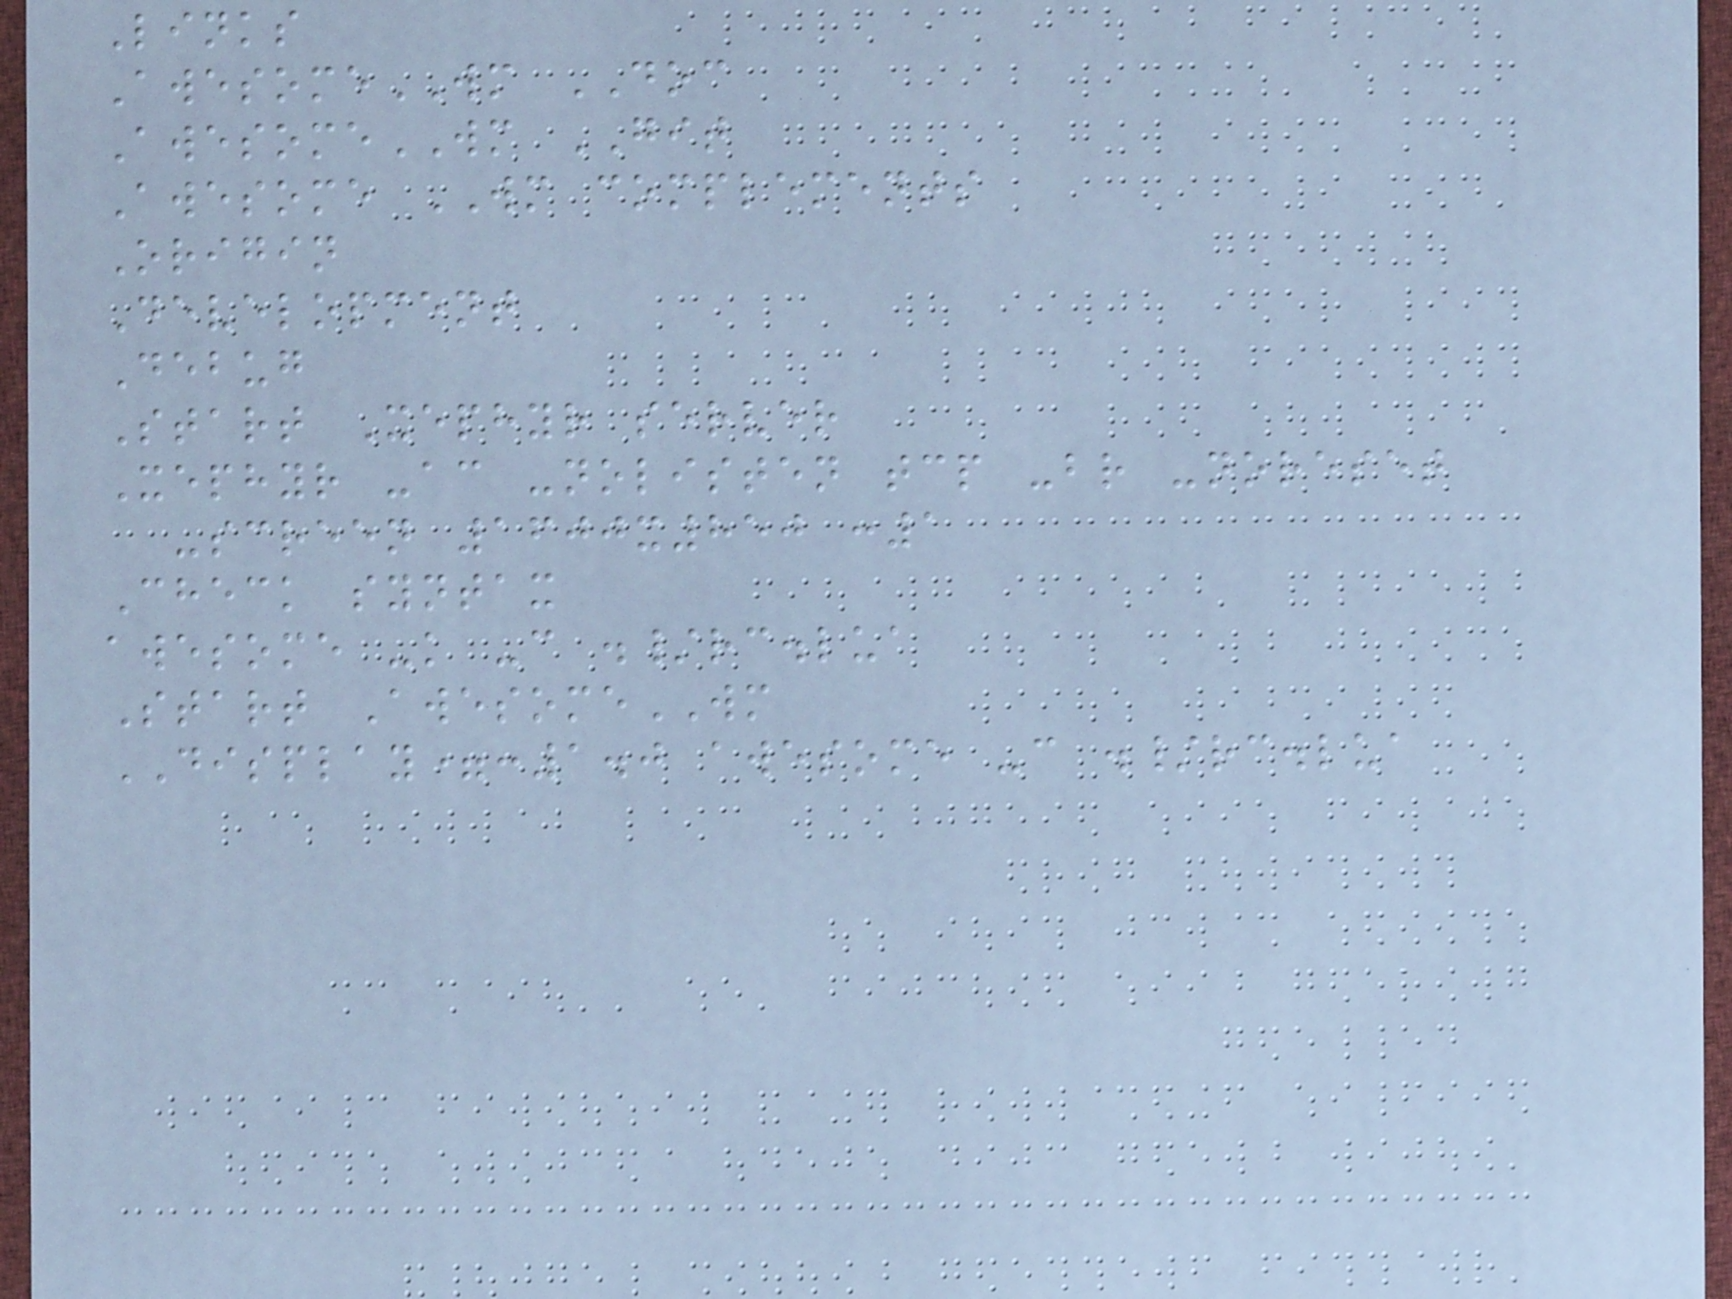Links
AwesomeWM DOC
AwesomeWM GIT
Awesome WM complements
Origin
Development
Debug
Start Xephyr server
Xephyr -ac -nolisten tcp -br -noreset
-screen 1600x850 :1
Check syntax
awesome -k -c ./rc.lua
Start AwesomeWM
DISPLAY=:1.0 awesome -c ./rc.lua
